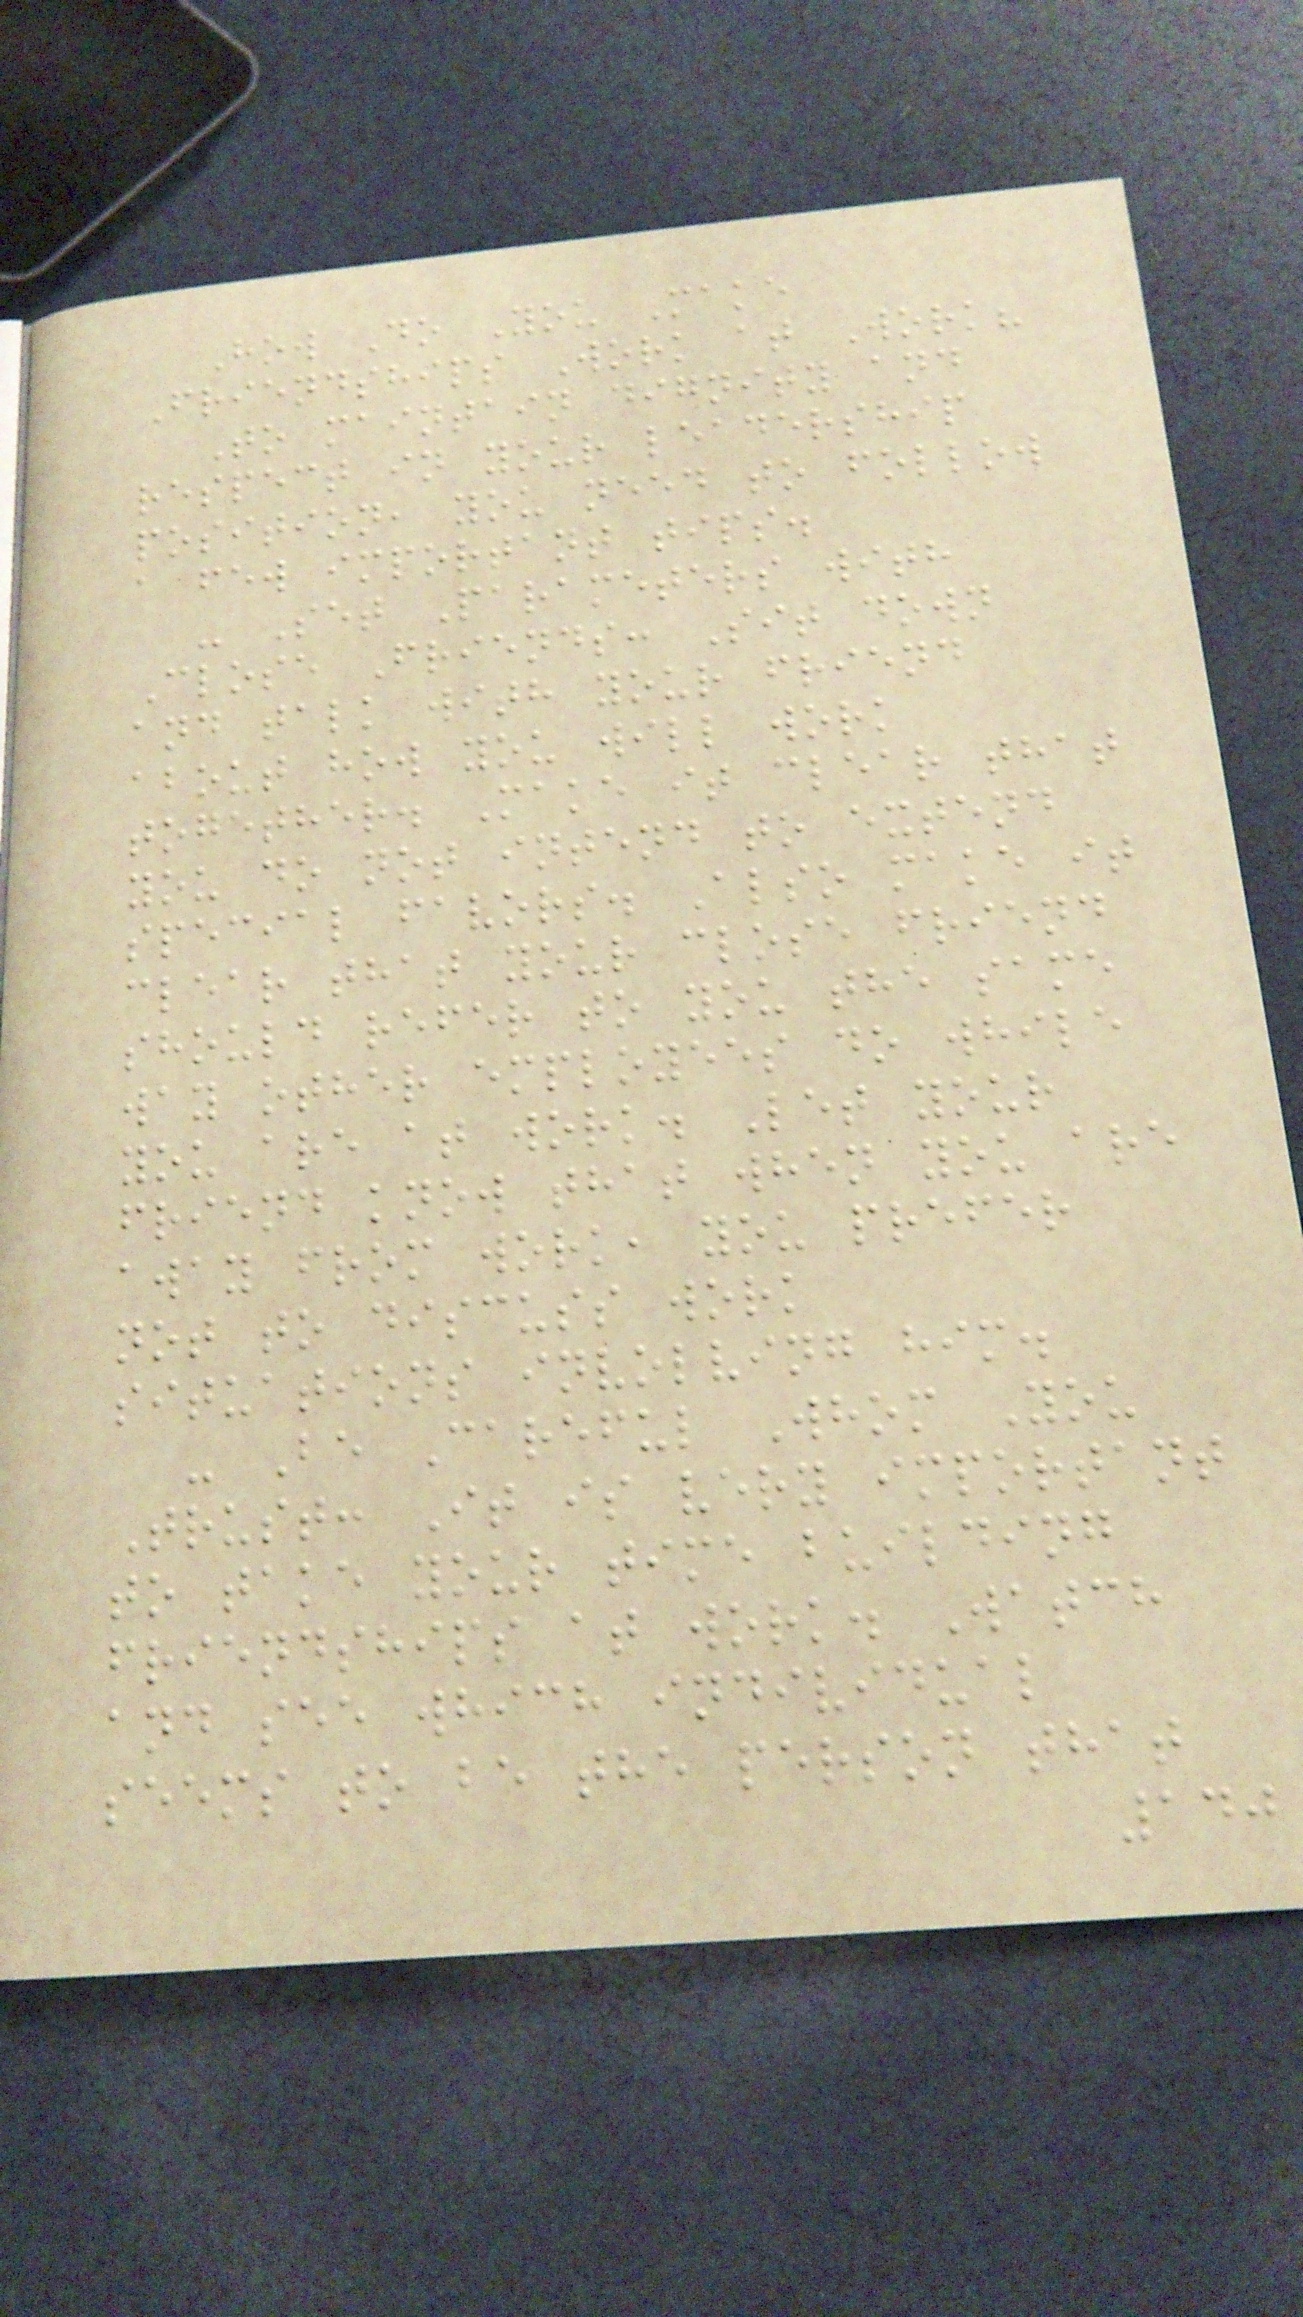How Do You Make
Friendships Work at Work?
To maintain dignity and
respect in your leadership
position, you need to follow
a few important tips.
- Set Parameters with
Close Friends: Sit down
and talk with your friend
about how you will work
together. Make it clear that
you do not intend to extend
special favors. Also make it
clear that your close friend
should refer to you the same
way other employees do while
you are at work. Let your
friend know that when you are
away from work, you prefer
not to discuss work
situations involving him.
- Be Careful Whom You
Trust: It is very important
to take your time building
friendships at work. Watch
and see which individual
seems to be the person that
140
